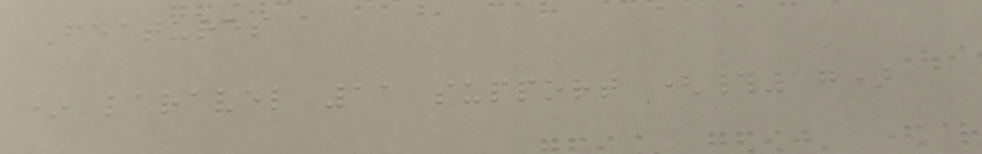Features
* laravel 11 support (#17)
